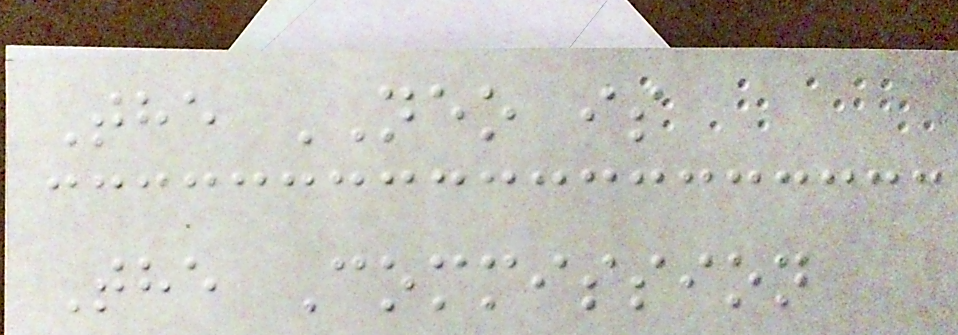The NEO is
The Commission
